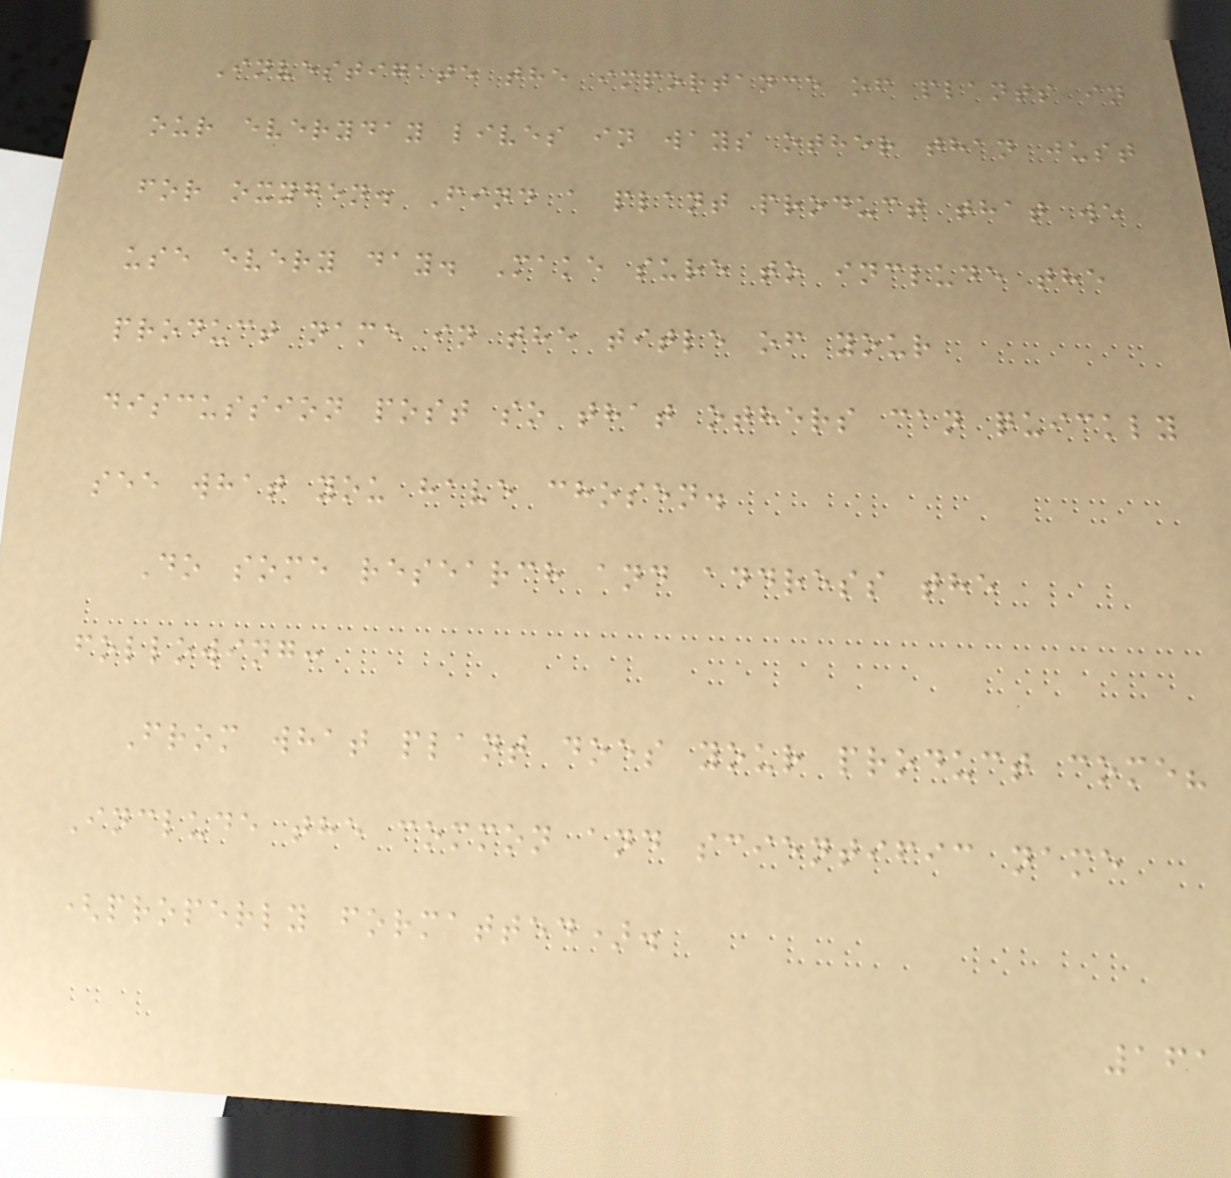Investigate the importance of plants in
our everyday lives in ways other than just
for oxygen. Find a plant product that we
use every day. Make sure to include the
product name in the title of your
discussion post so that others can quickly
see what you have chosen.
Do some research and address the
following:
From what plant does your product come?
Include the common and scientific name
(properly formatted).
161
